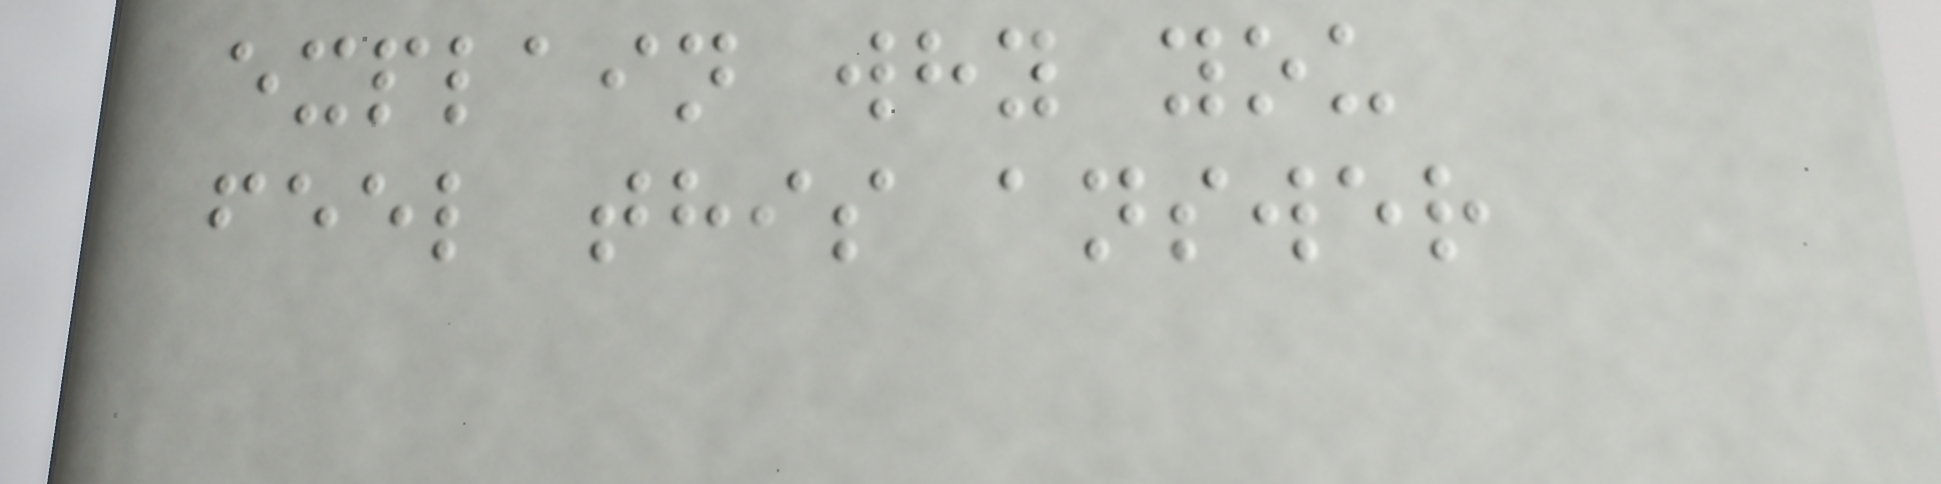explain why you
feel this answer
